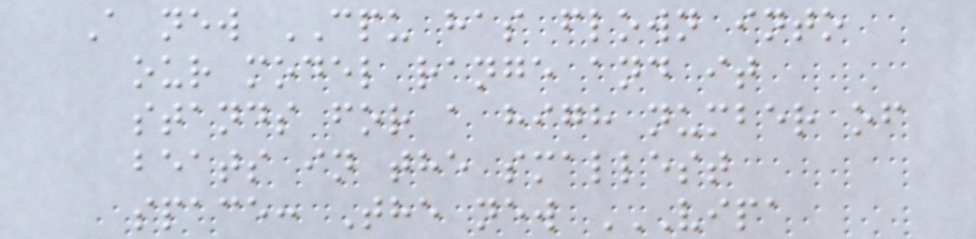A new CPU has flown into
our model range and it
stands for a high number of
beats in the smallest
space: The new VIPA
